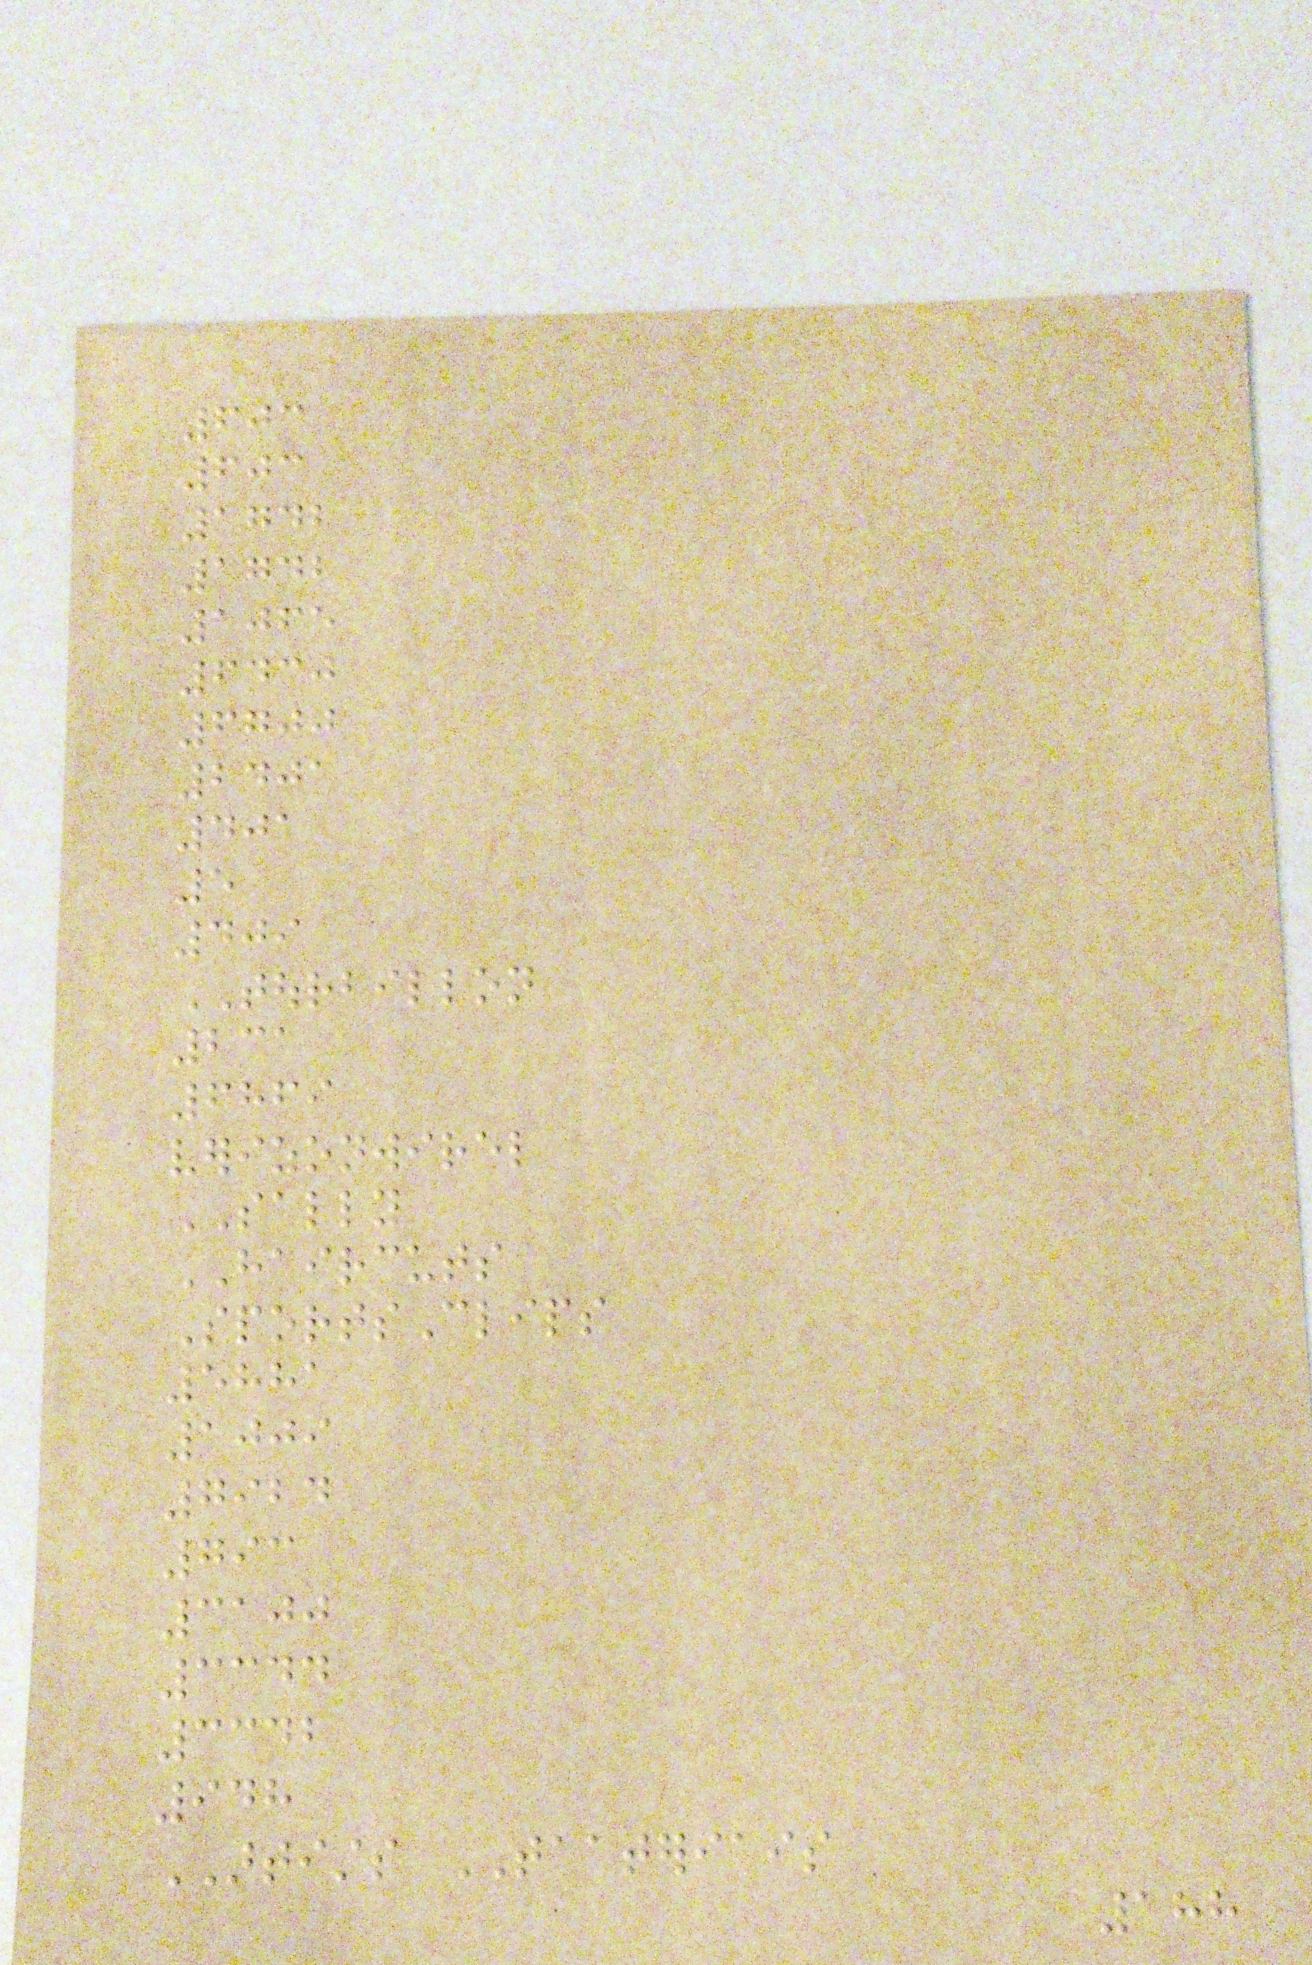603
603
1742
1742
1065
6430
6700
2401
401
5
409
TOURBILLON
231
6869
verizonwirel
SALLY
HAIRCUTS
SportsClips
5881
1009
7924
793
3100
3344
3342
948
ARTISTS TAATERIAIS
188
